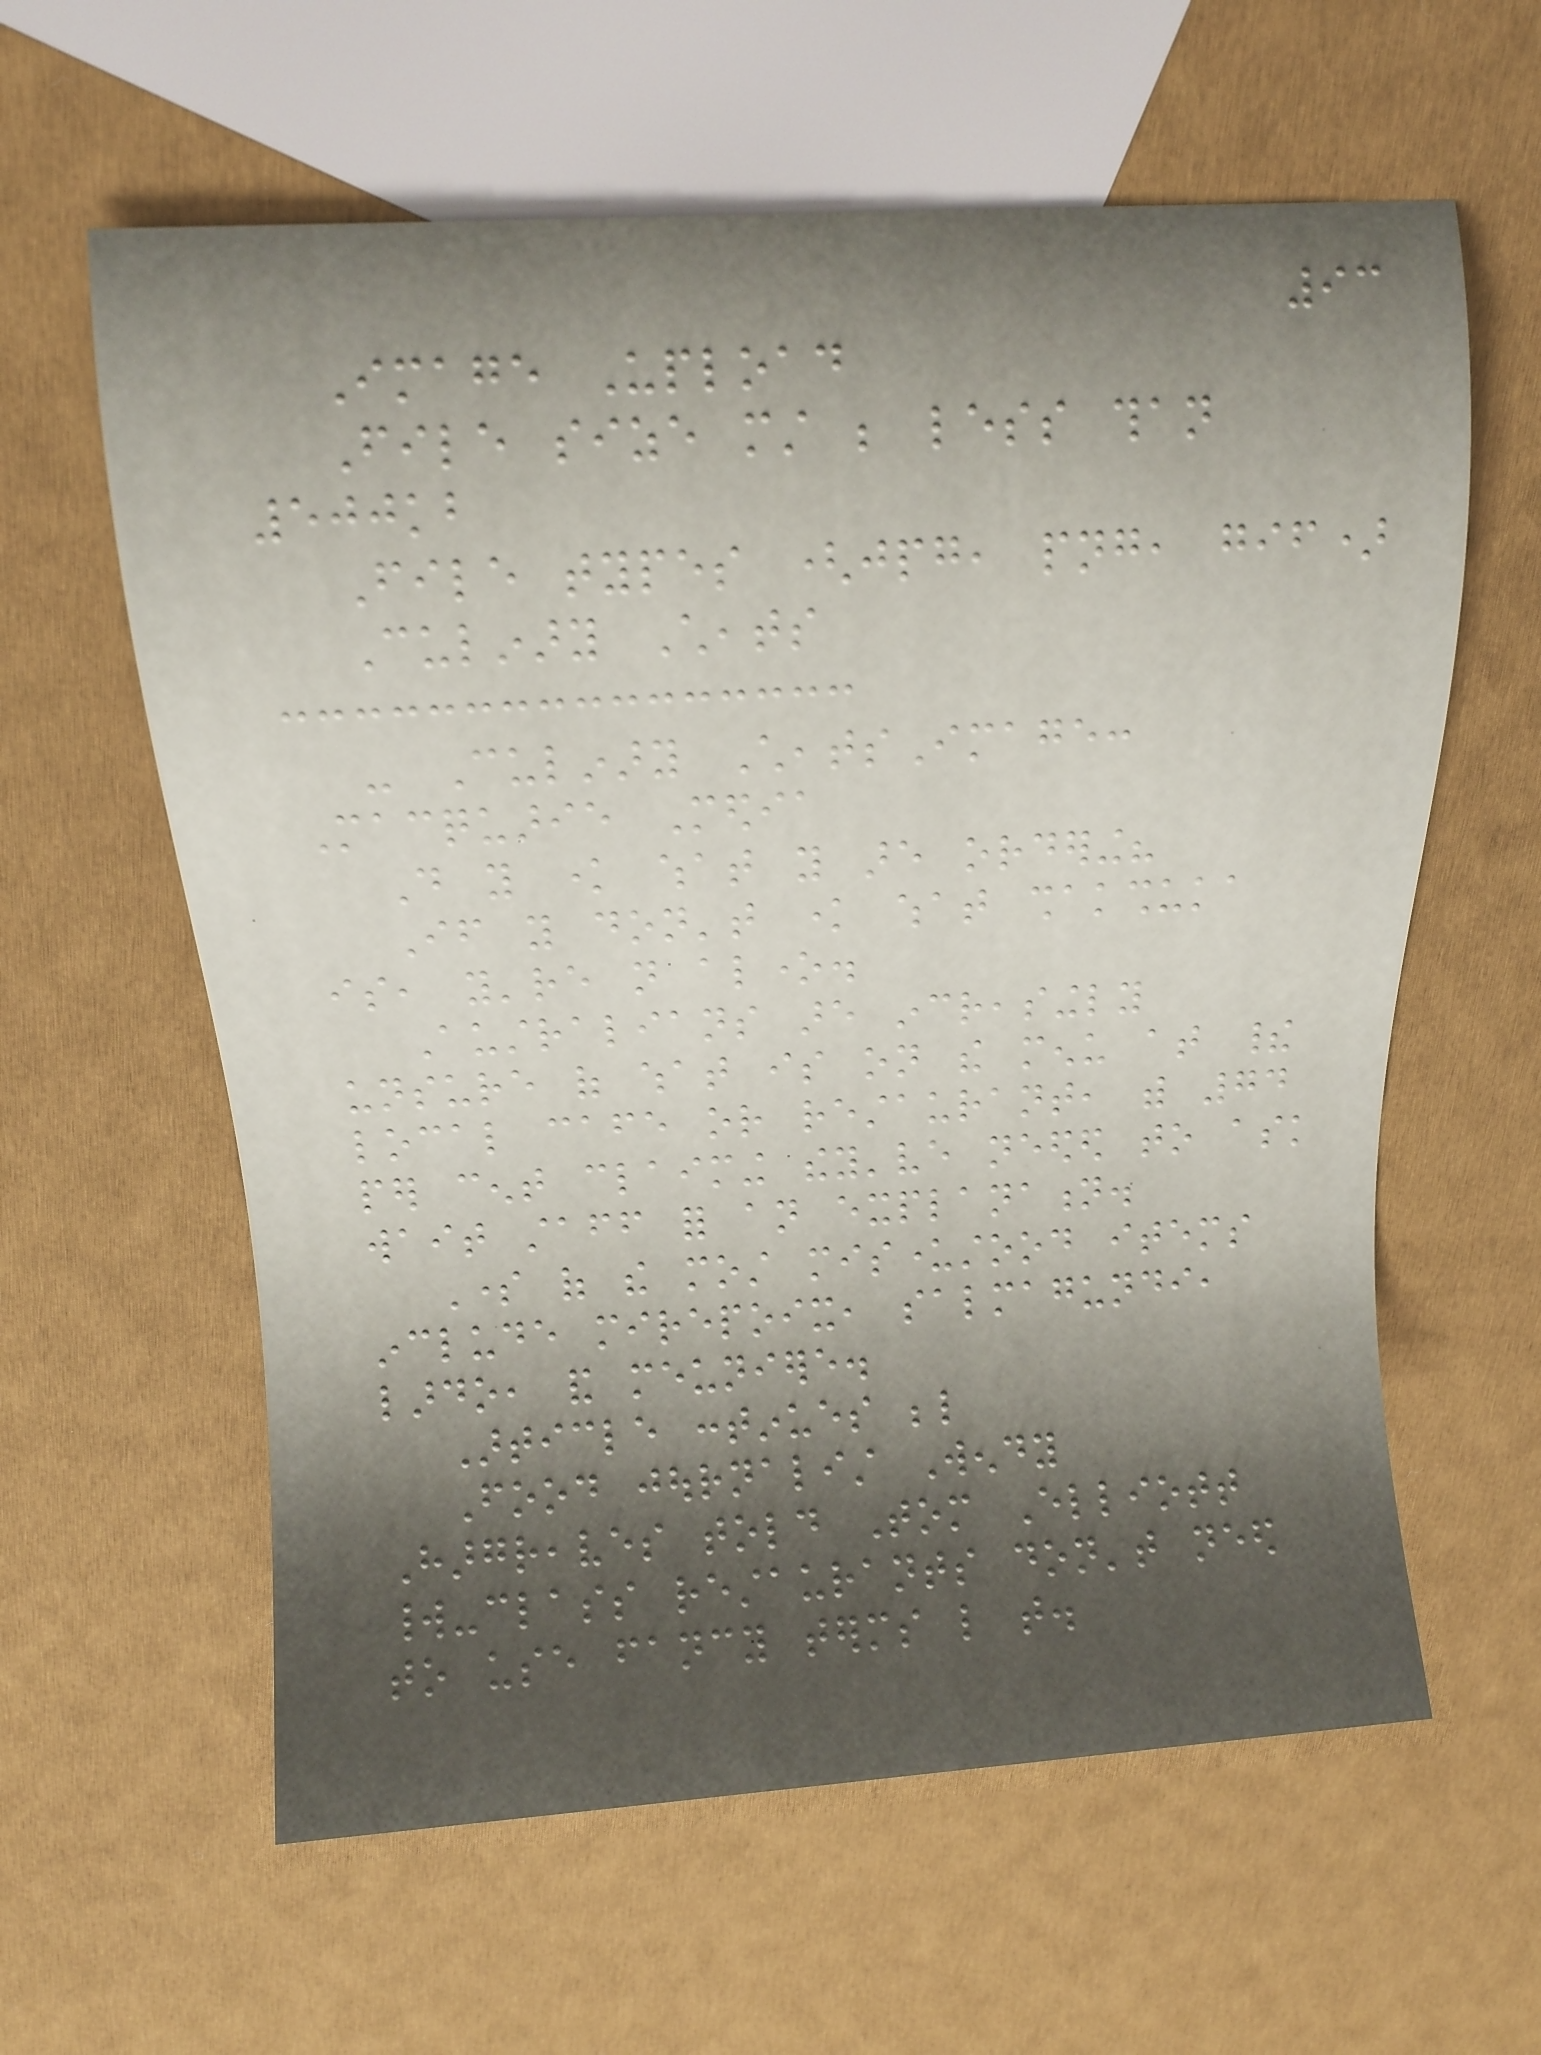93
Image Upload
File size must be less than
500kb
File types (jpg, png, gif)
Culinary Cheats
- Culinary CheatsImage:
Macquarie Media
Do you know what you are ordering?
If you don't know what shakshuka
is, you're not alone.
Australians are increasingly
unsure of what is on the menu at their
local cafe or restaurant, with 74
per cent claiming they've needed to ask
wait staff for an explanation.
Some of the most misunderstood items
include mirepoix, salmagundi,
lardo, and meuniere.
Article continues below
Food journalist Wendy
Hargreaves told Tom Elliott
world-class restaurants don't need
to use fancy terms like that.
